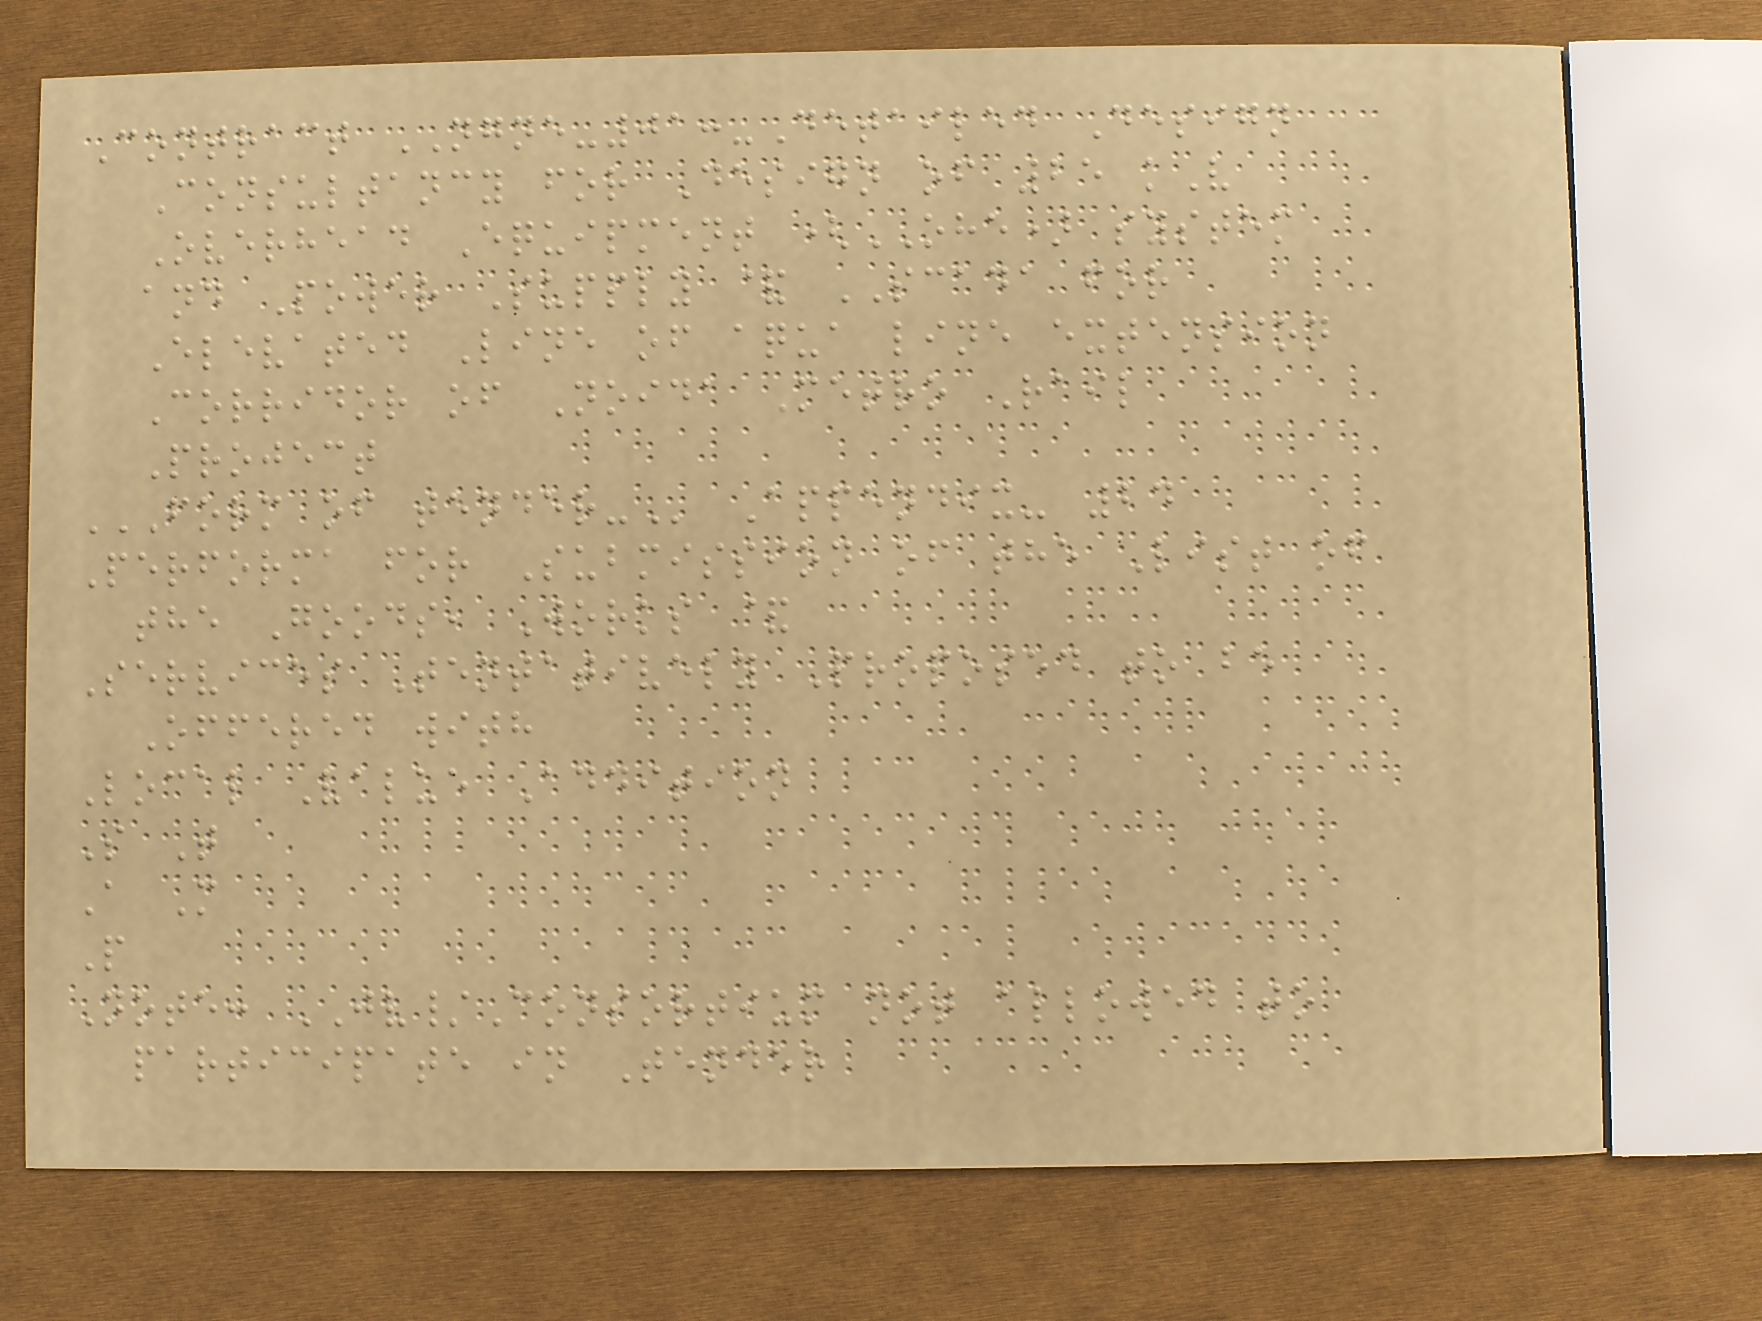Contract NGNE-01:-Detailed Design
Consultancy for Design of 25 kV
Overhead Equipment (OHE) system
and Power Supply & SCADA for
Elevated Line of aqua line extension
Corridor of Noida Metro Rail
Project
FORM OF TENDER- Appendix- 24
Performa for Submission of the List of
the Goods, Works &
Services Tentatively Proposed to be
Offered with
Local Value Addition
S T
A M
P
Note: JV/Consortium not allowed to
participate in Tender
